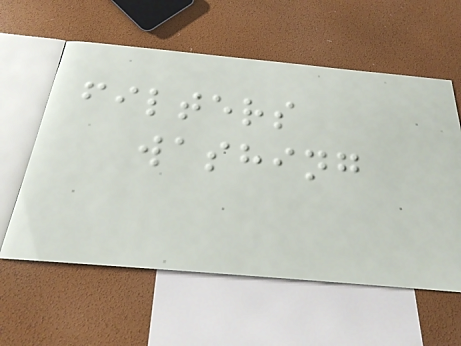filters
washing
